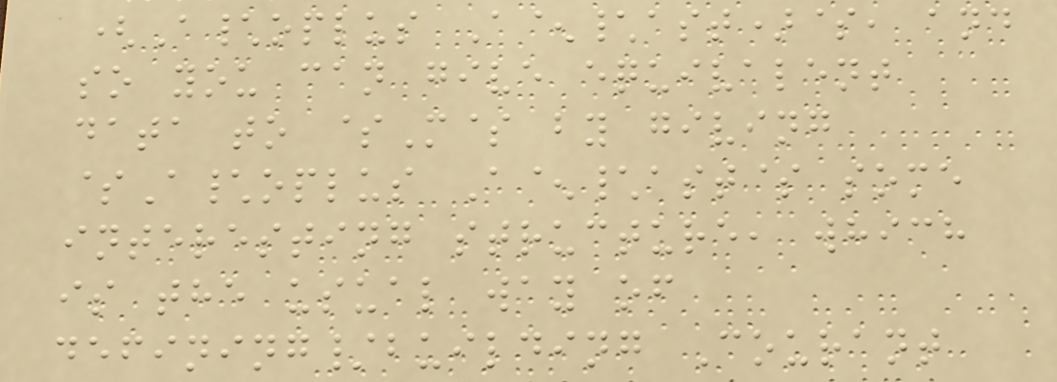(A\oplus A^\ast)$, and
so you can give equivalent
data to $M$ by giving
$A\oplus A^\ast$ some
interesting structure, which
is the usual way of
defining/building Courant
